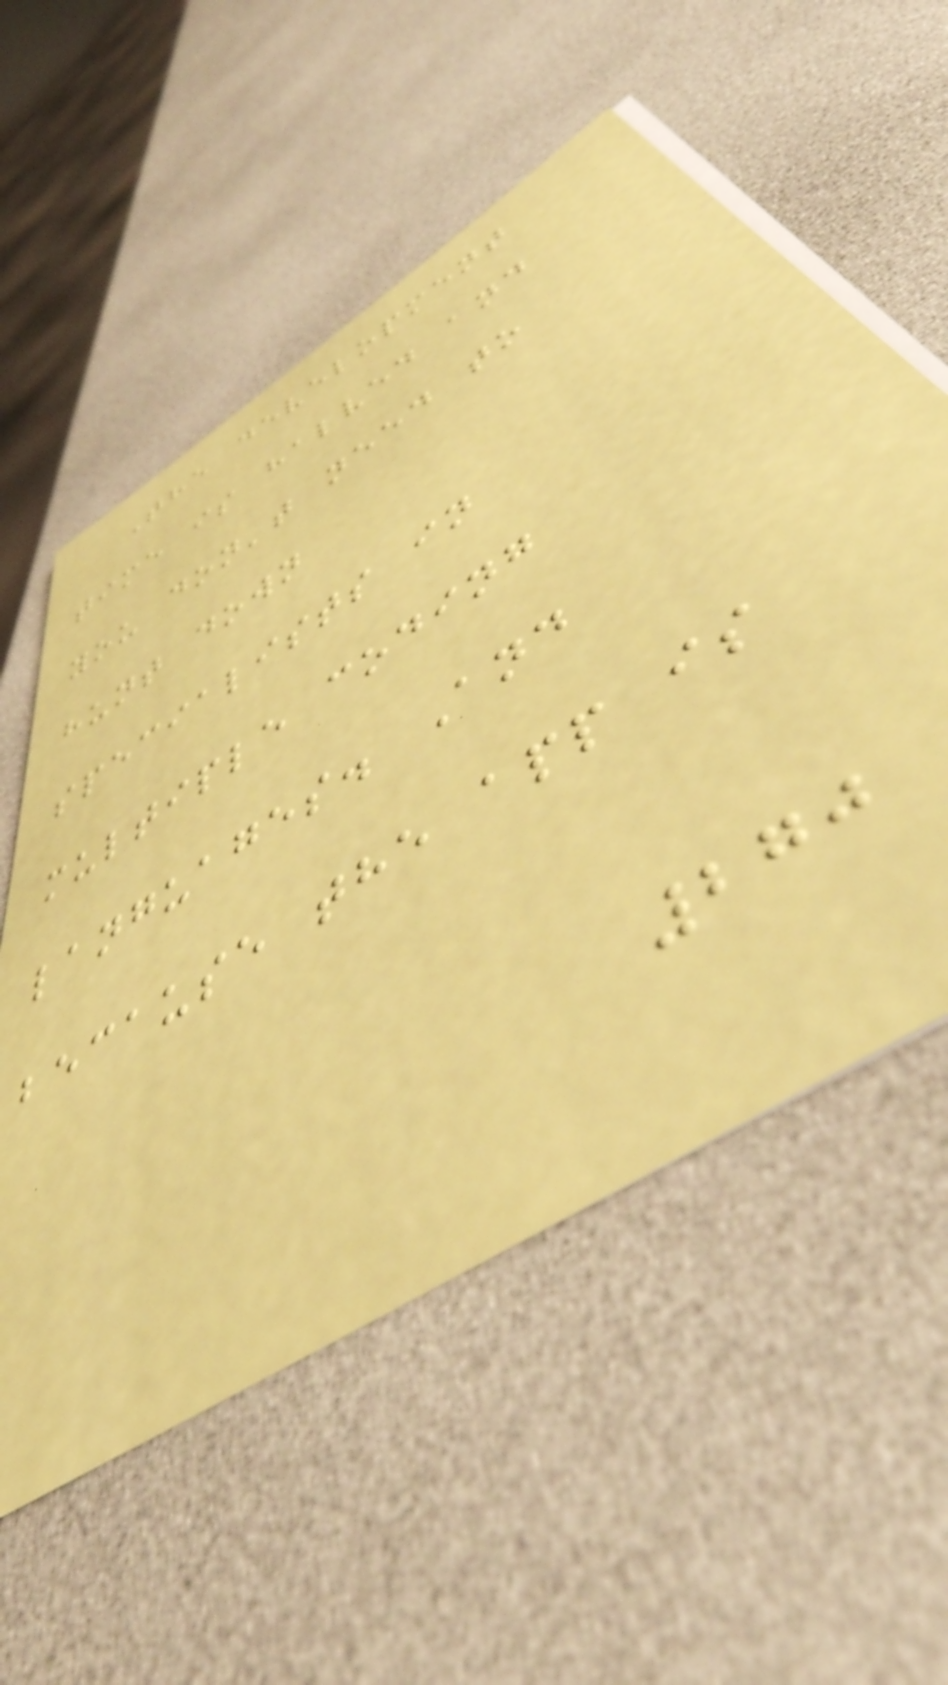The development
time is halved and
you don't need to
hunt down
specialists in
multiple coding
languages. And
because the app is
270
